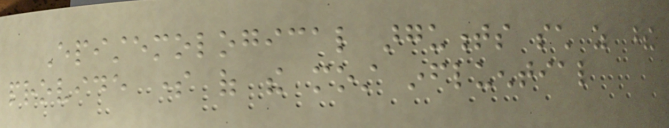Epistemological arguments such as these
provide some of the most influential
